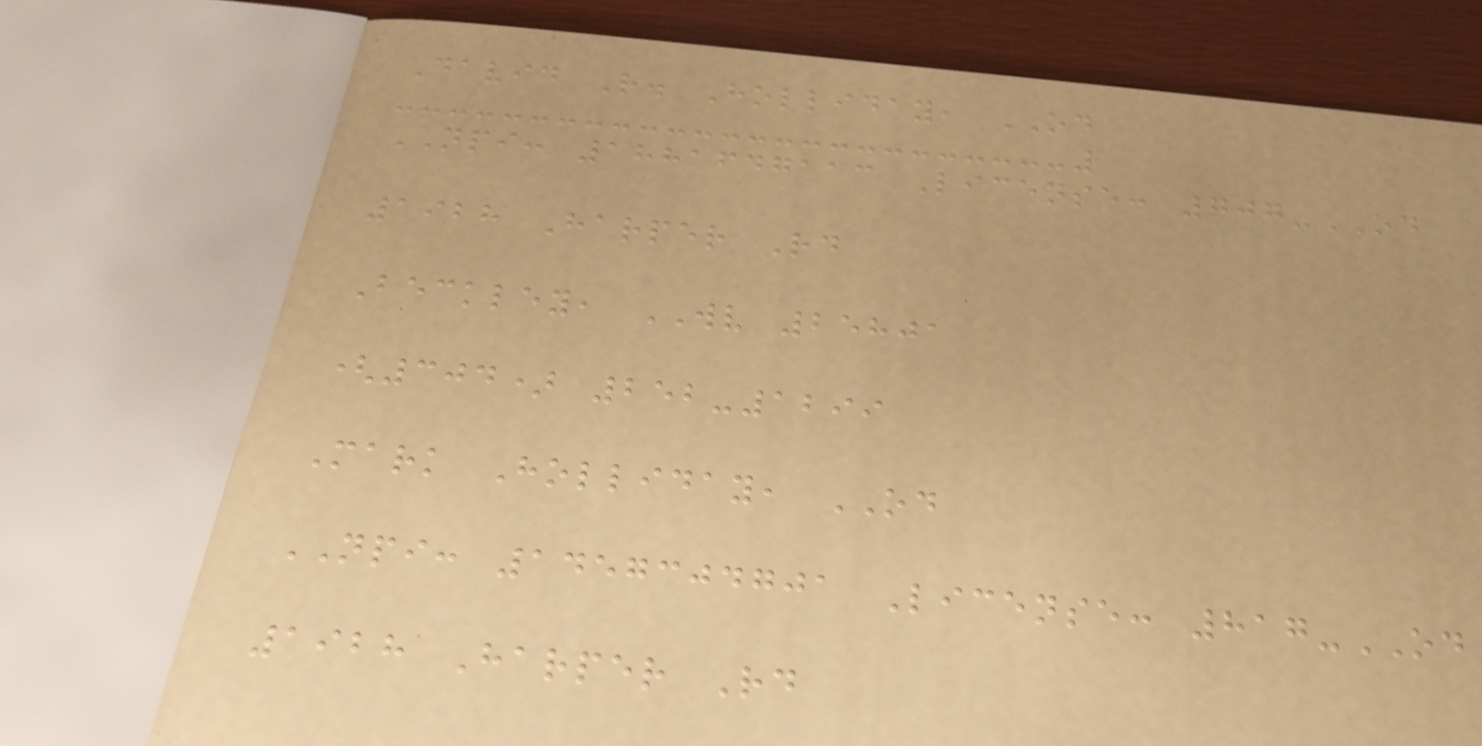David R. Holliday, OD
NPI: 1881647113 License: 707-OD
1928 Harper Rd
Beckley, WV 25801
(304) 252-1299
Mark Holliday, OD
NPI: 1457304701 License: 817-OD
1928 Harper Rd
